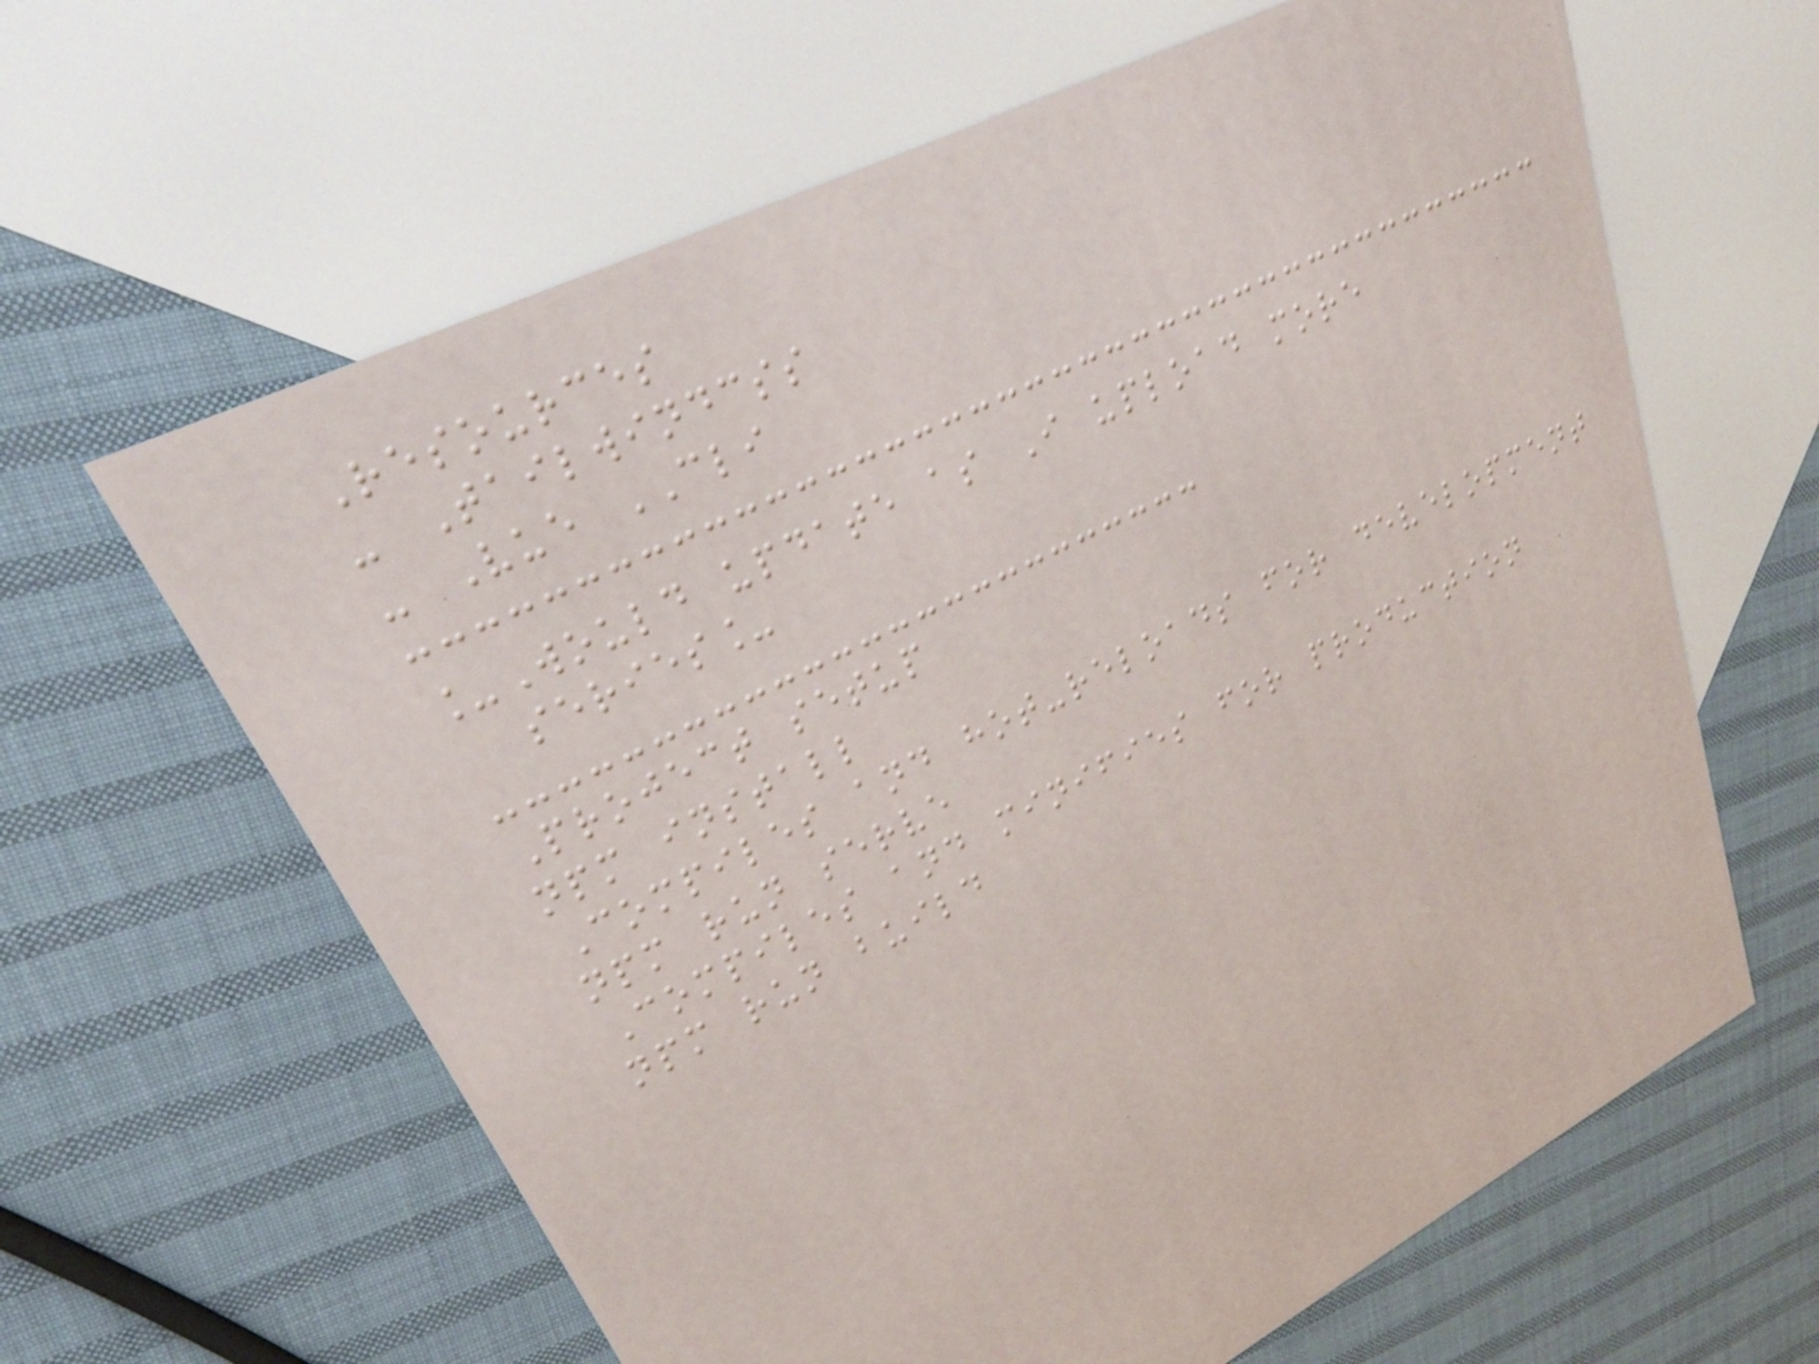Resources
- Tailwindcss
- Vue CLI
_Would update as I upload more
series_
Project setup
npm install
Compiles and hot-reloads for development
npm run serve
Compiles and minifies for production
npm run build
